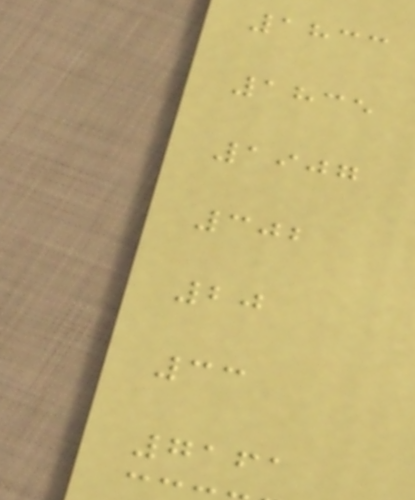1833
1835
1907
302
20
33
7161
